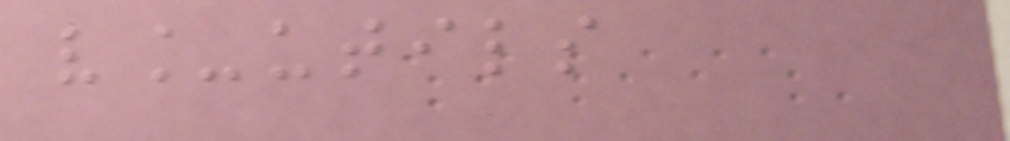v_utils
